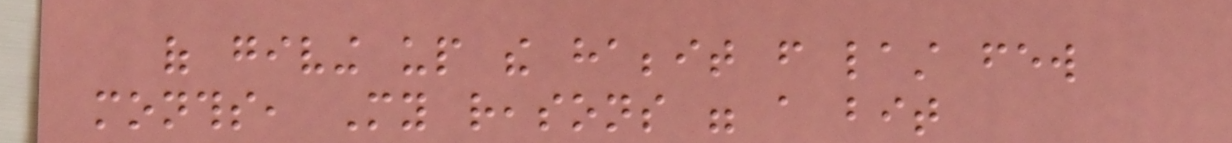of giving up the habbit from last few
months, My reasons were a bit
